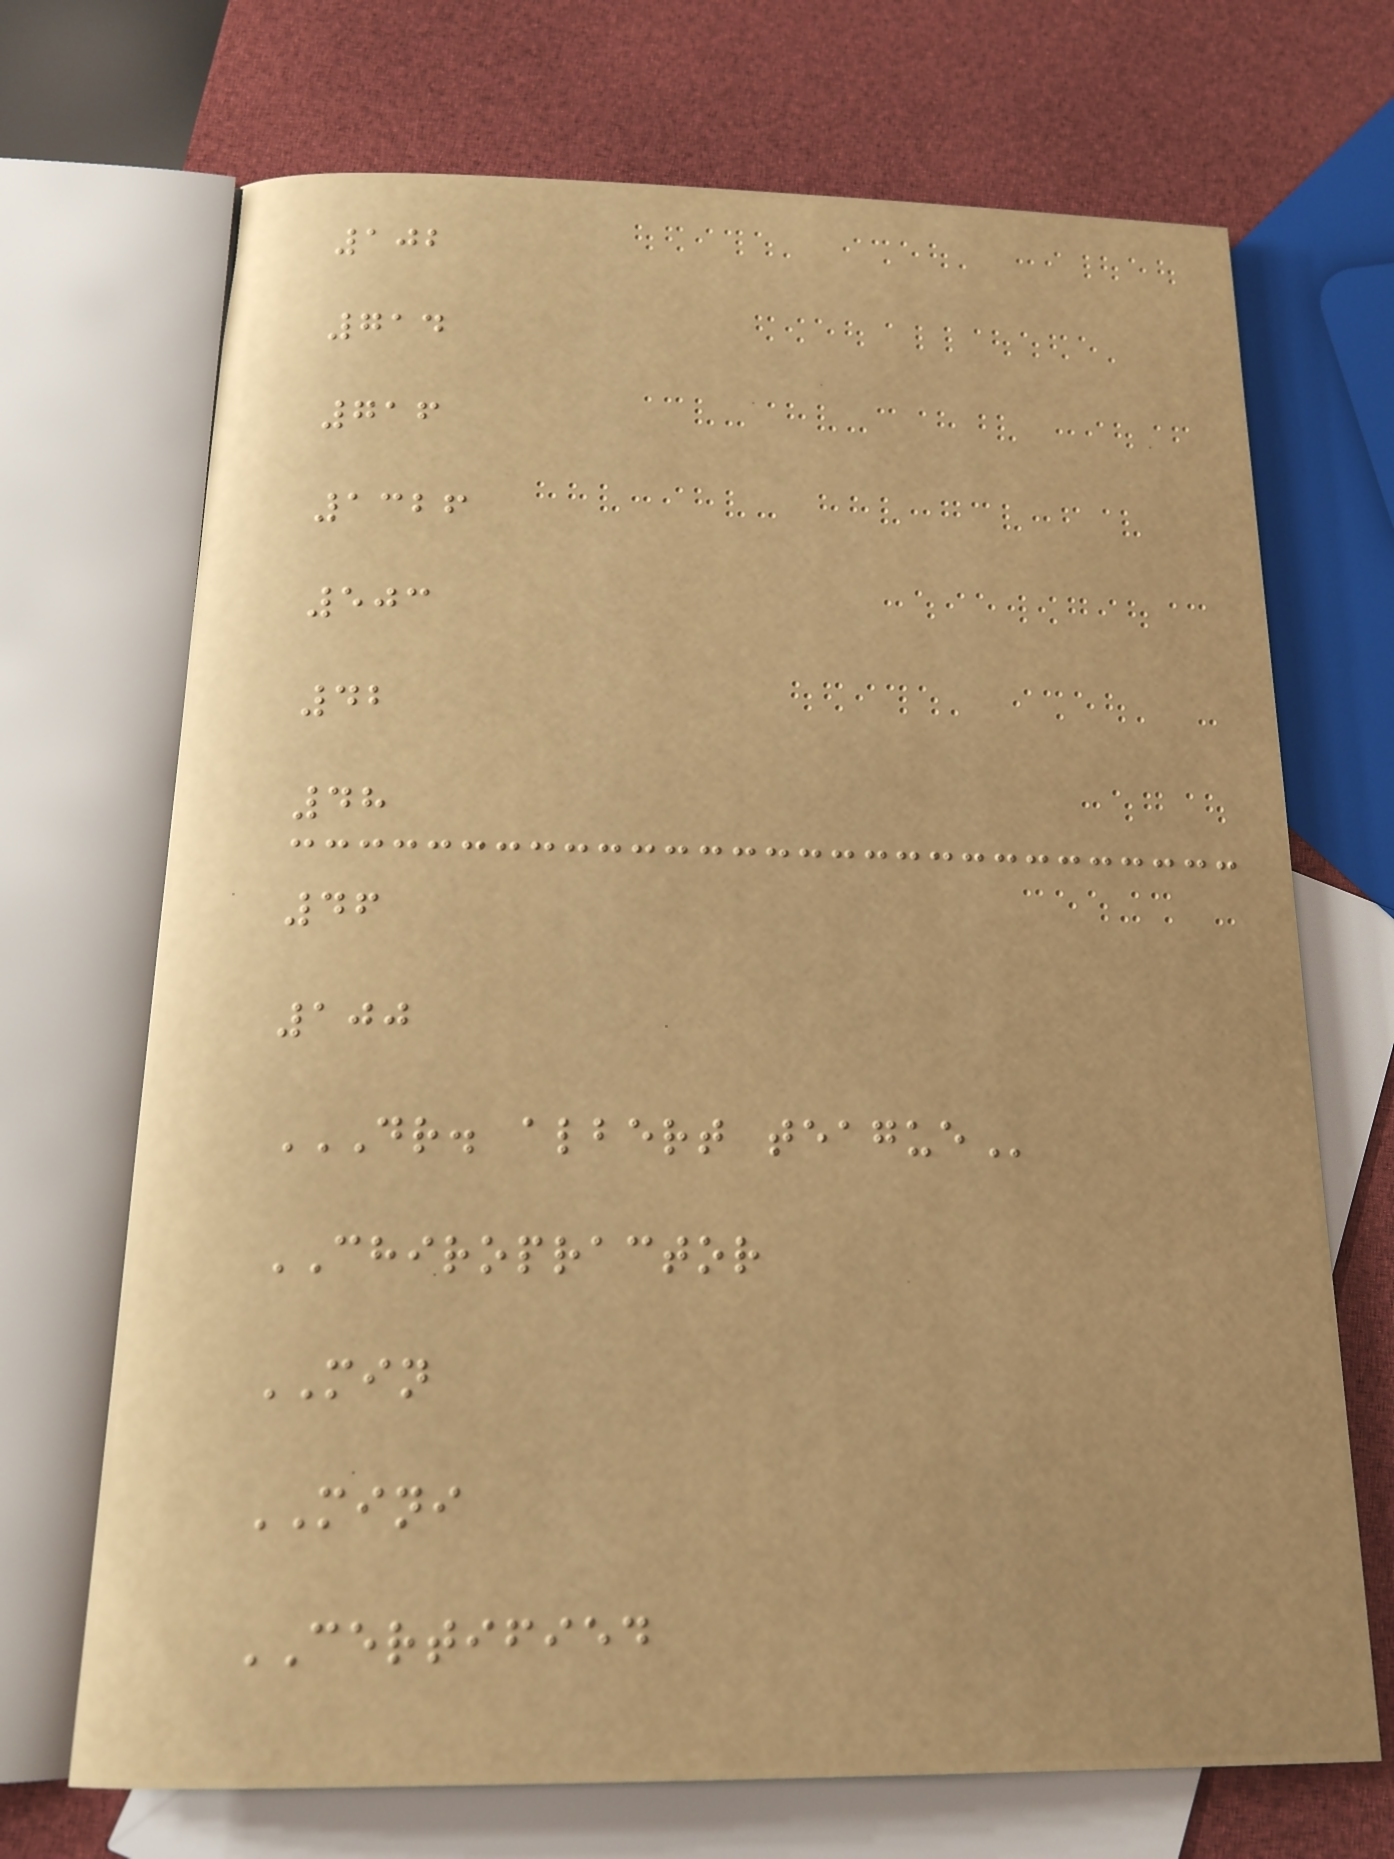102
714
716
1326
503
42
48
46
100
DR. ALBERT TEAGUE
CHIROPRACTOR
MIN
MINI
CERTIFIED
